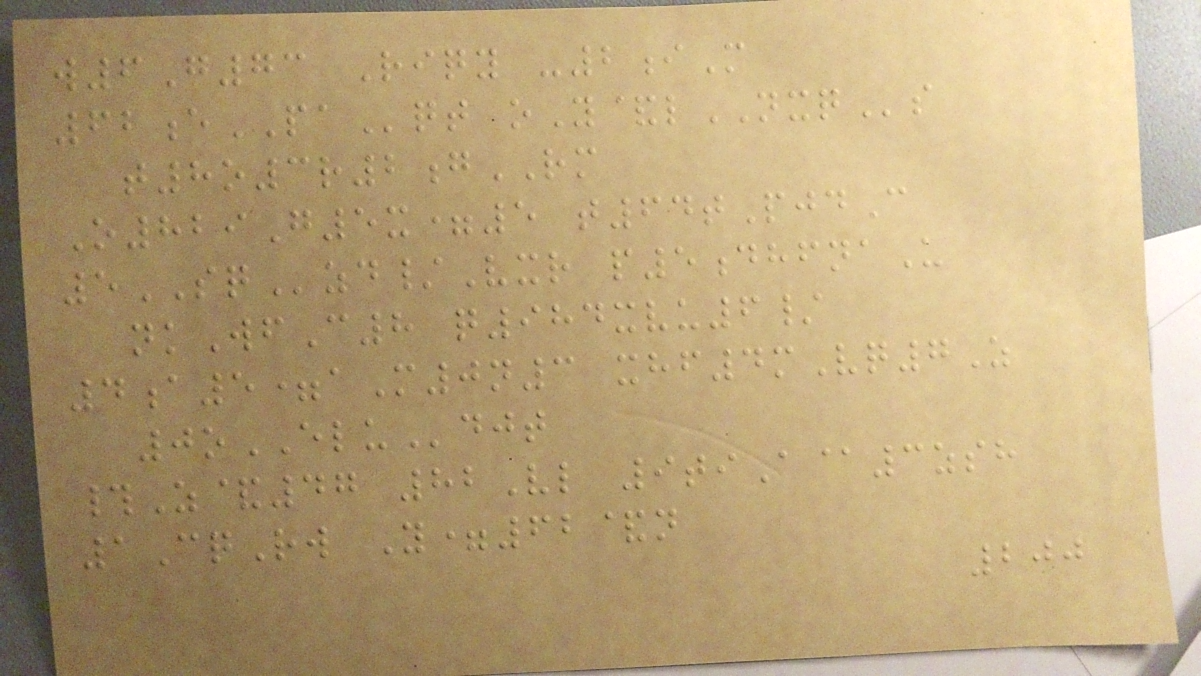w6G73 Riqy -2iM
62ePAqt oY&lNXQs
t8o3r2gRM
O829G5x=5 t64tPjdC
5SQzd/Vxr p5dhfnaU
nkWfC8 q984xvu6/
4a5=aM0n3 xhf4mVq7Z
0oELUdjt
#Z&47 82Vl 9tiA@3zsh
1CqRw Y=62&n
200
